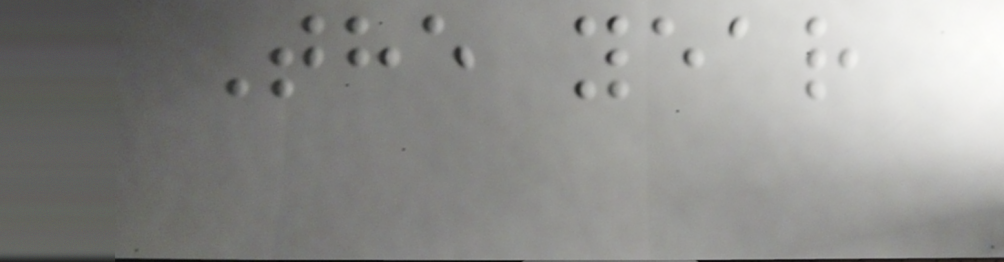The year
